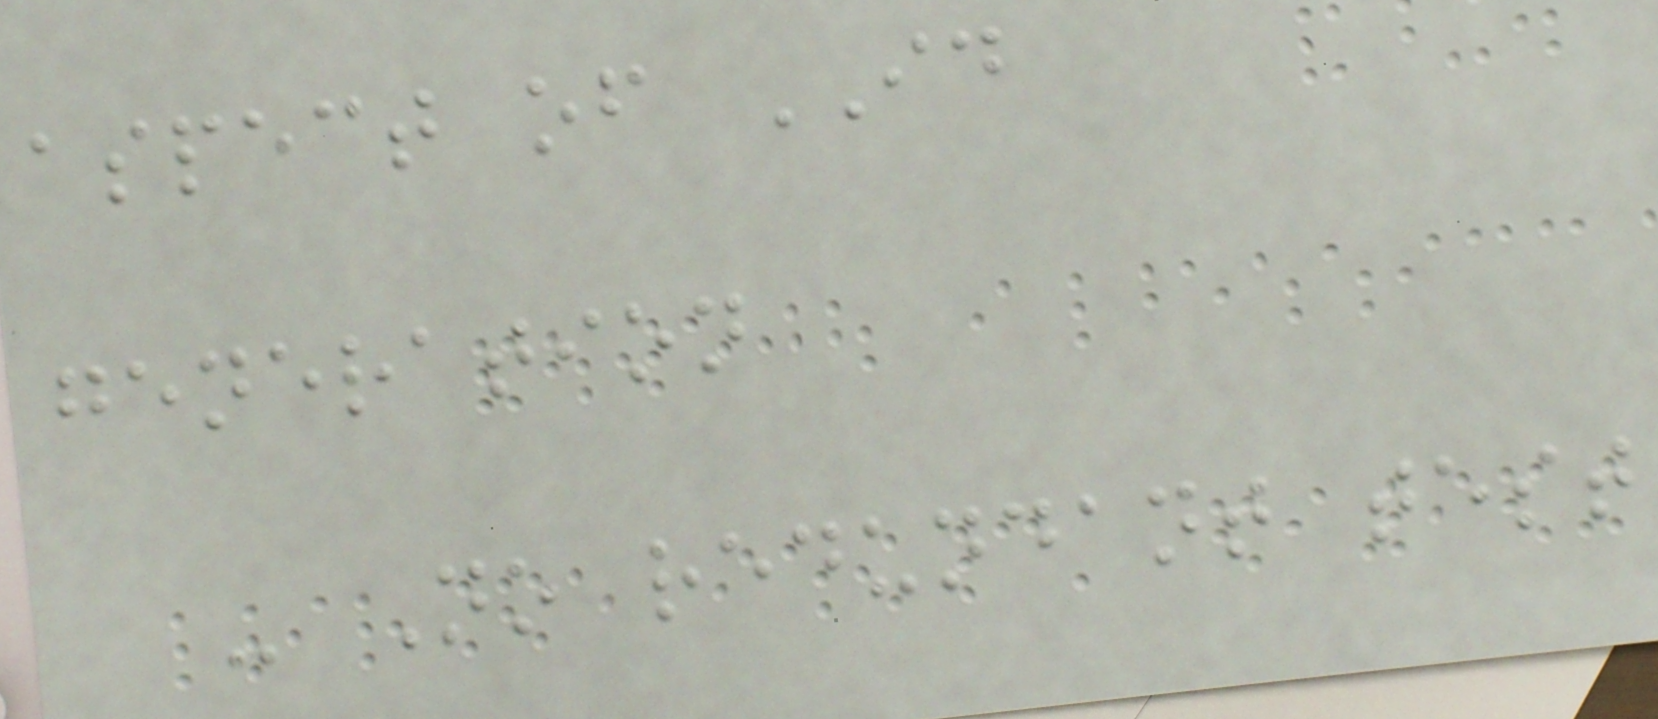aspect of ID
generation
- No redundant test
